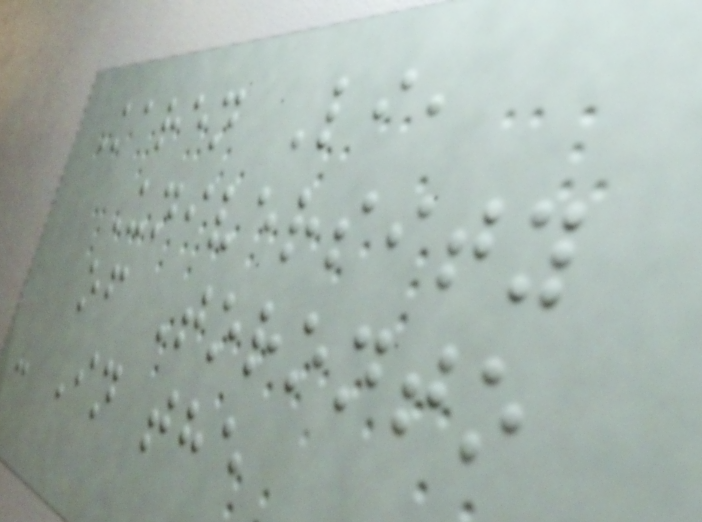Karen Li,
University
of Toronto
- In the
